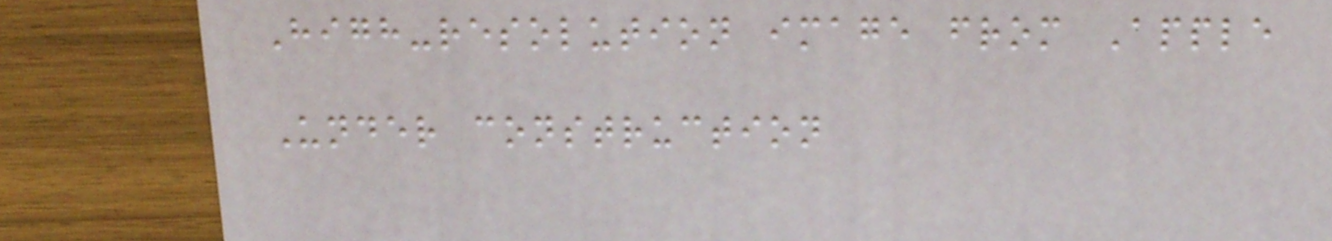High-resolution image from Apple
Under construction
